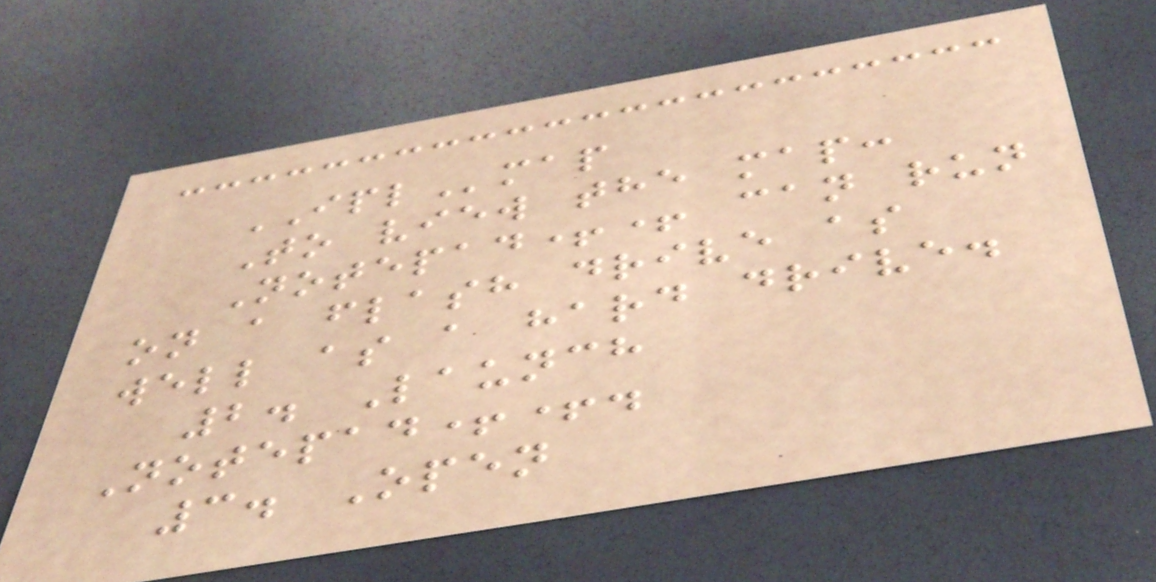IPLmap
To view the map:
Notepad++ can run
on a flash drive as
well as a hard drive.
2. Launch
Notepad++.
3. Open
